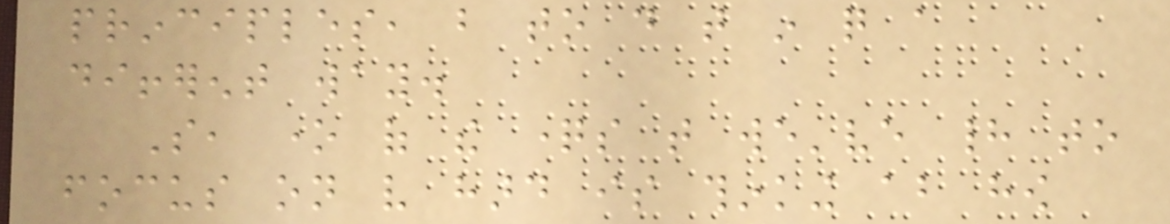principles, but to do that in quite a
different way.
So, one of the questions that we've had to
focus on very hard is thinking about how
